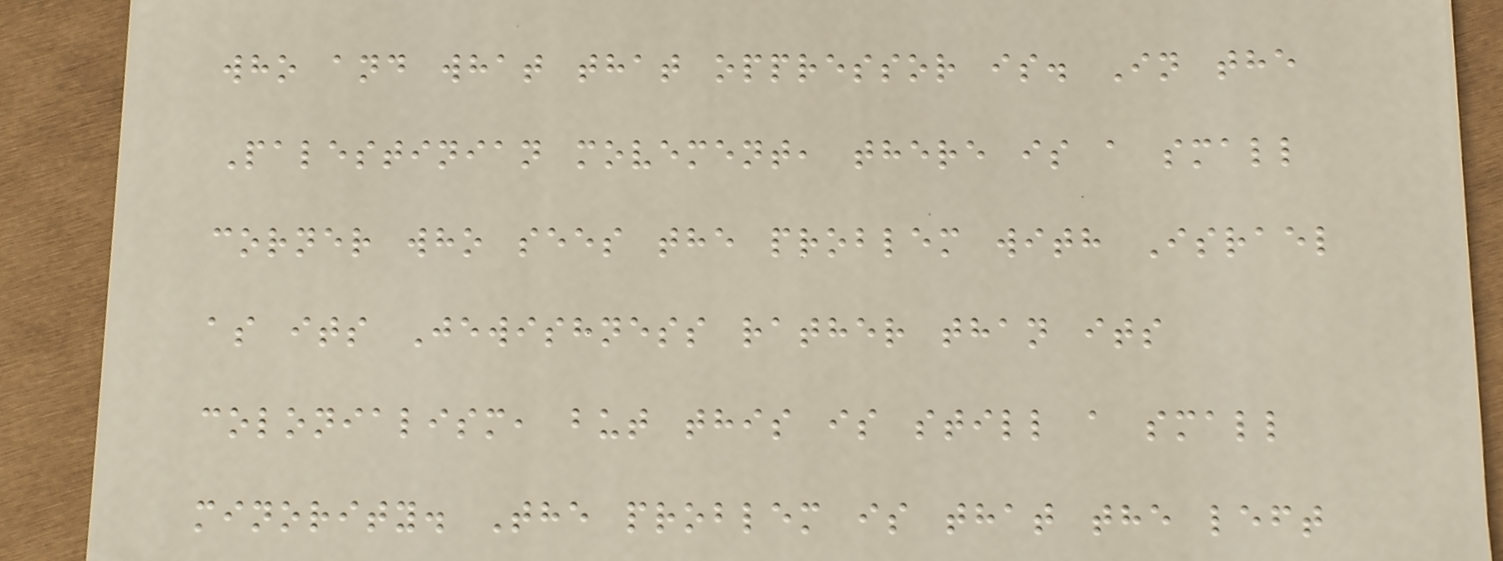who and what that oppressor is. In the
Palestinian movement, there is a small
corner who sees the problem with Israel
as its Jewishness rather than its
colonialism, but this is still a small
minority. The problem is that the left
